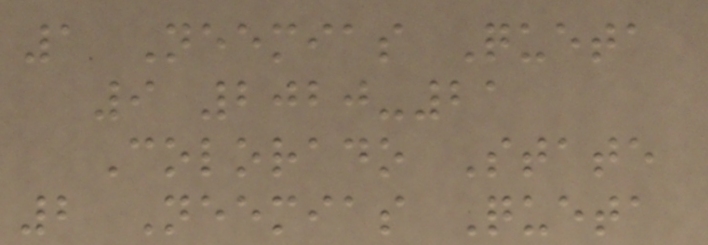1 Neemias Queta
9 2020-21
Colorado State
2 Neemias Queta
